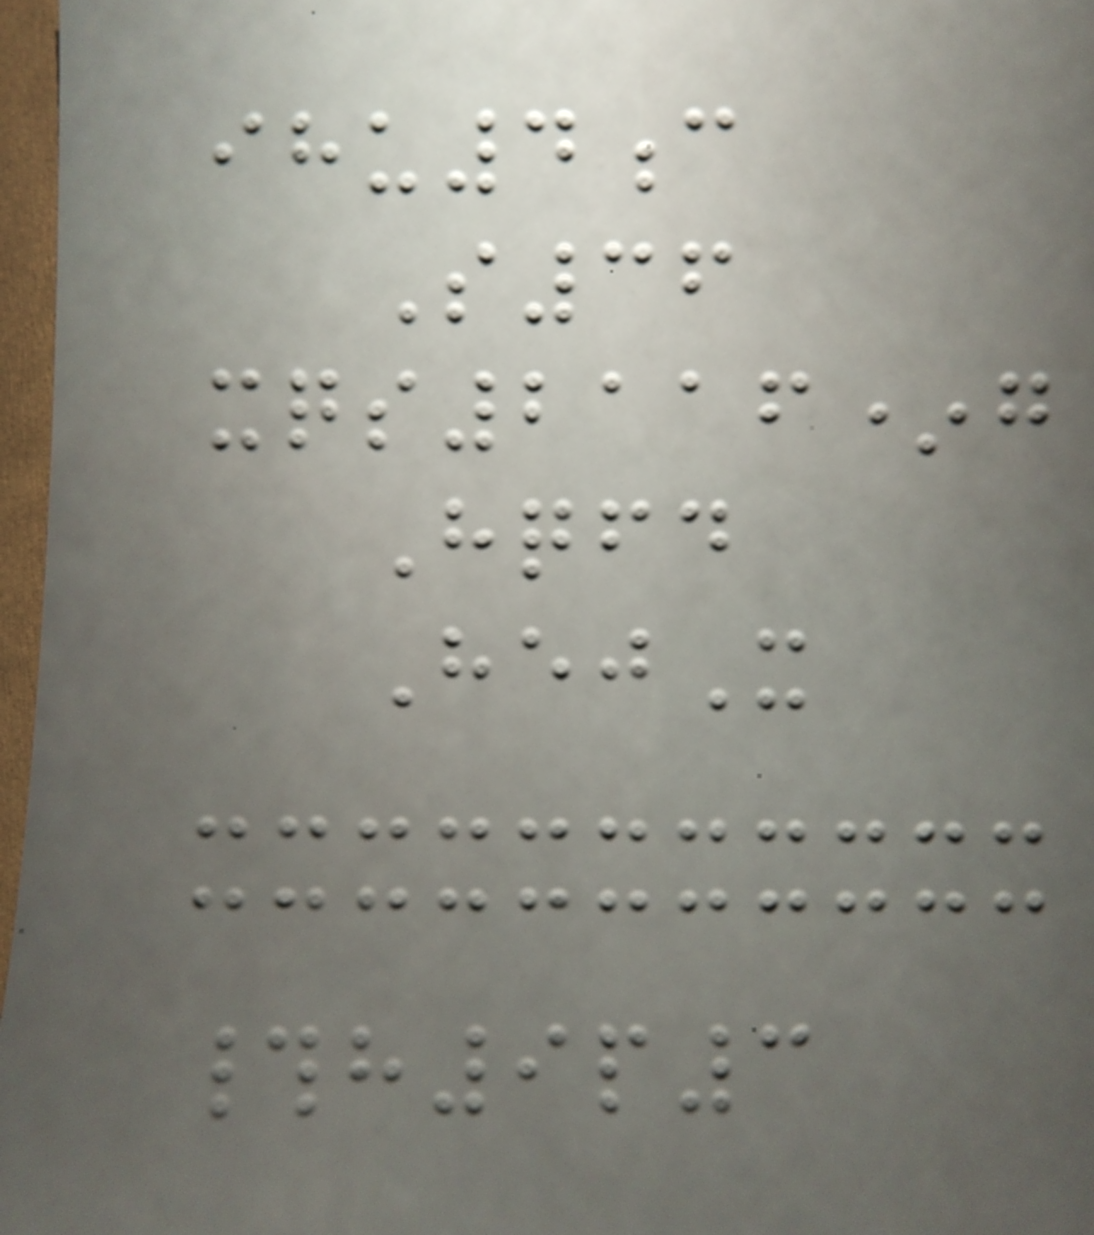ihu4c
S36
xqs2116*g
Hqfd
HejX
#h9p3
